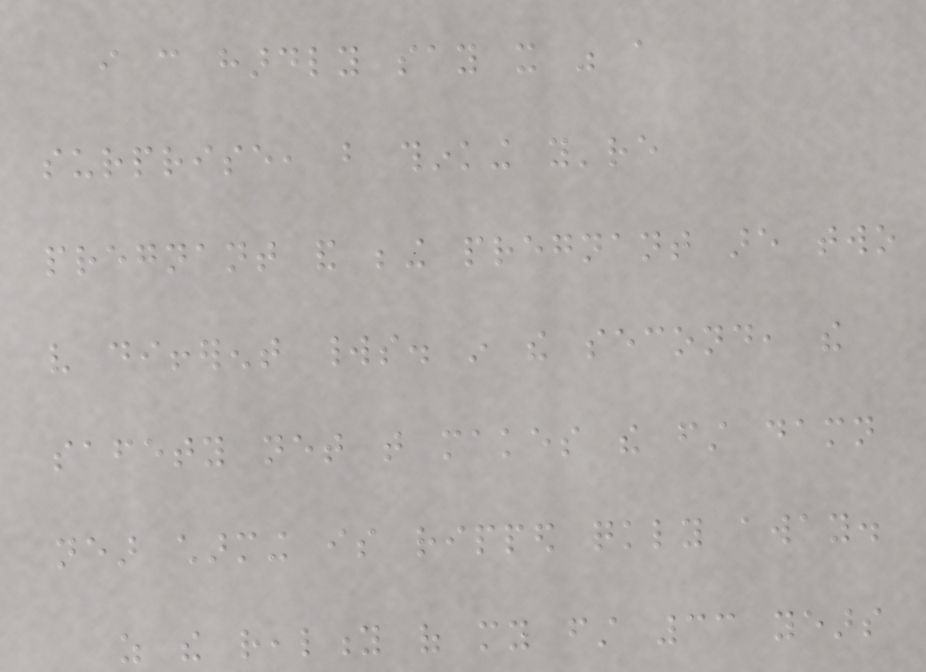i can hardly say it was a
surprise, but thinking you're
pregnant and being pregnant are two
very different worlds. in the second, the
safety net that makes the first damn
near charming is ripped quickly away.
as the reality of my first 33 years
